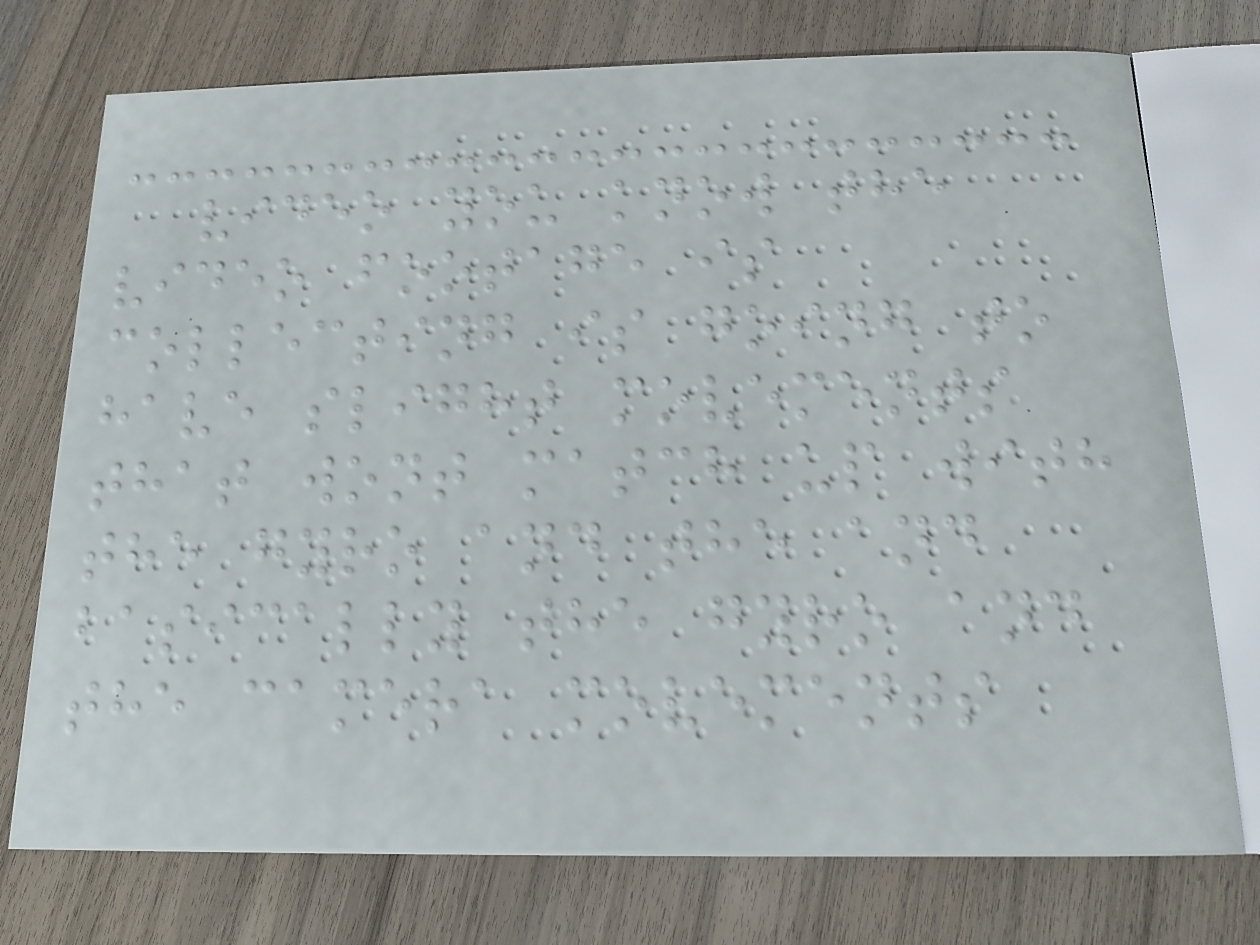video you know the
video footage is
collecting is going to
have slight movements
that wont match up with
the gyro and the and
basically the gyro and
the camera movements
